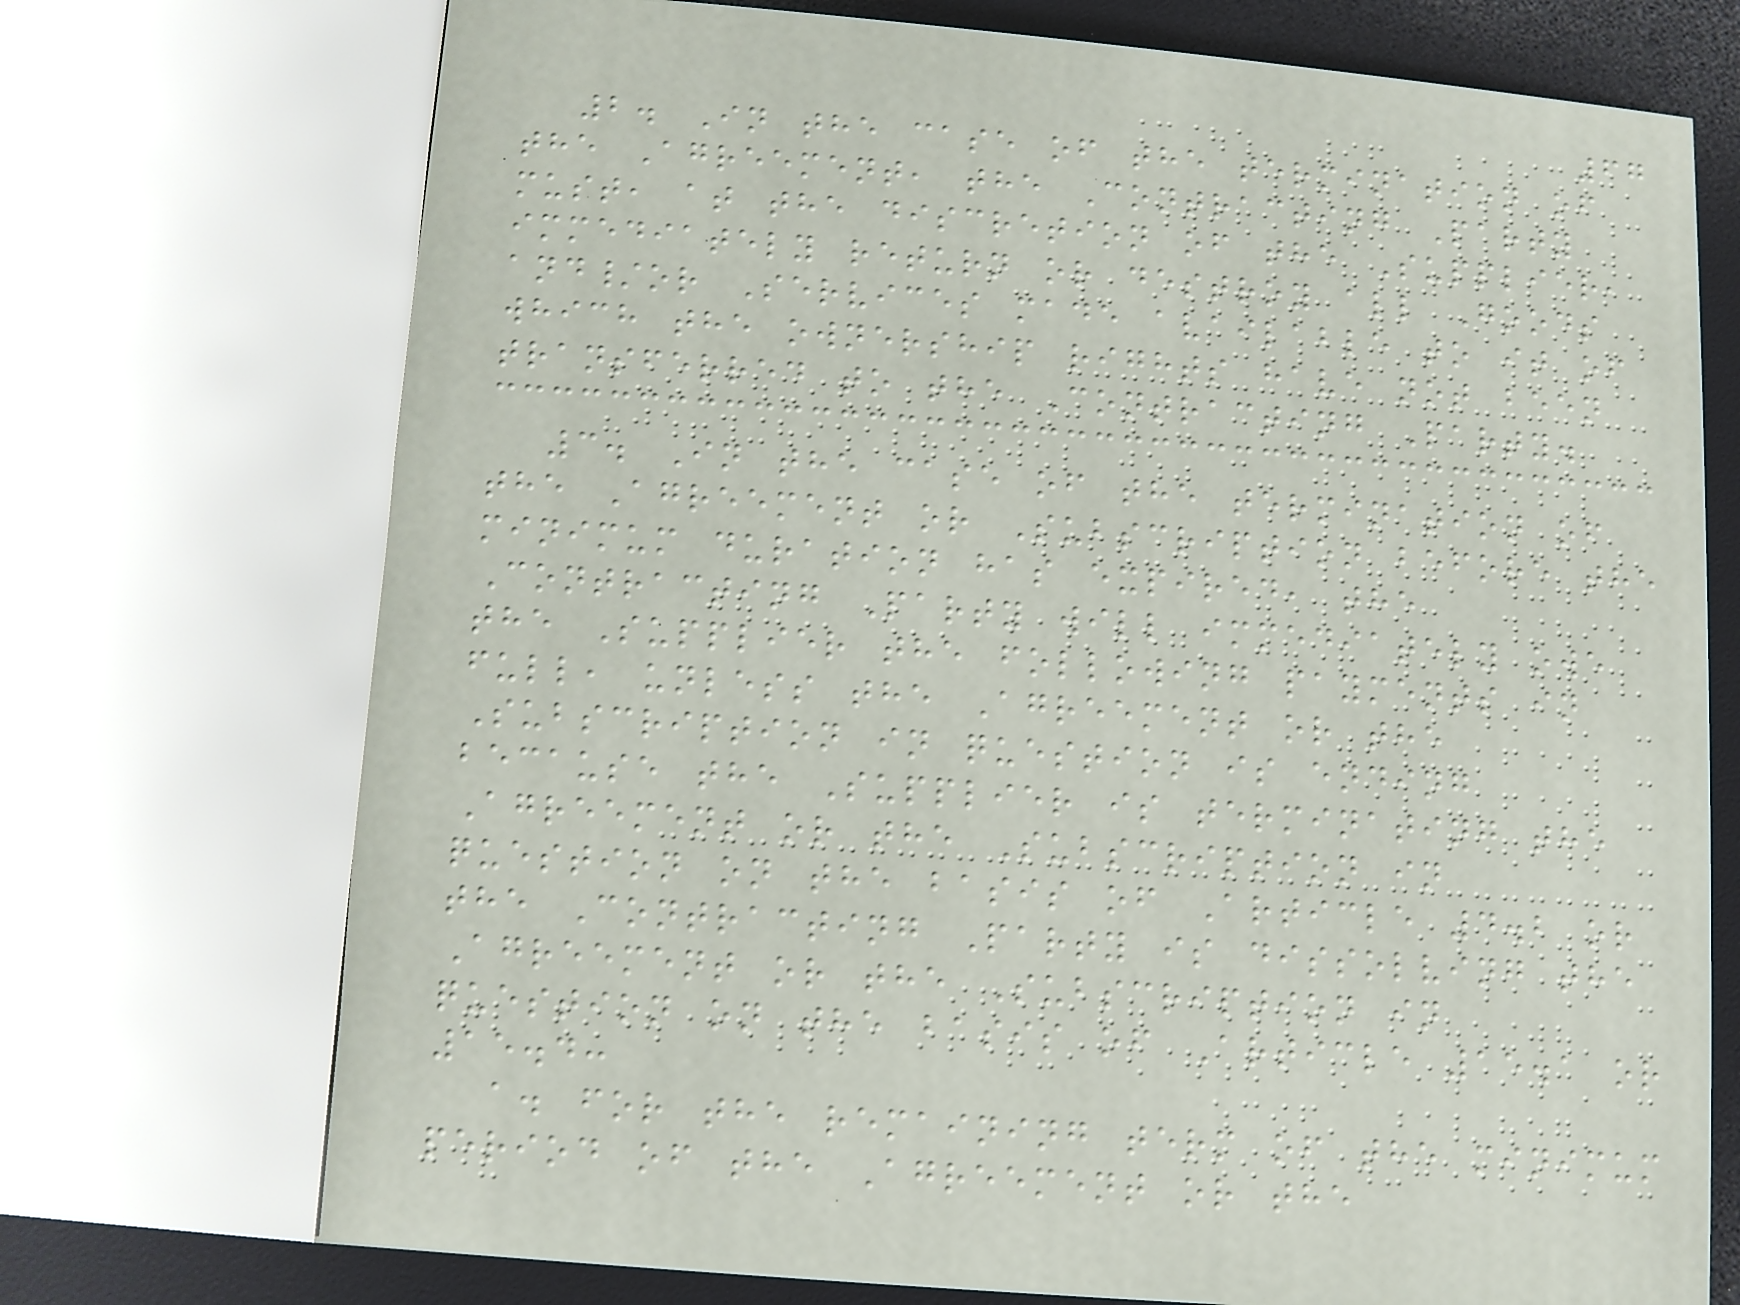67
2. In the case of the termination of
the Agreement, the Contracting Party
must, at the discretion of the Supplier,
immediately return or destroy all Goods
and/or Services made available to it of
which the ownership rights have not been
transferred to the Contracting Party.
3. In the case of the termination of
the Agreement or Subscription before the
minimum duration has expired, the
Contracting Party will immediately owe
the Supplier the following payments in
full, unless the Agreement or the
Subscription in question is ending
because the Supplier is terminating the
Agreement or the Subscription in
question on the basis of Article 4.2 or
the Contracting Party is dissolving the
Agreement or the Subscription in
question on the basis of Article 15.1 or
15.4:
a. for the remaining term of the minimum
period of the Agreement or the
